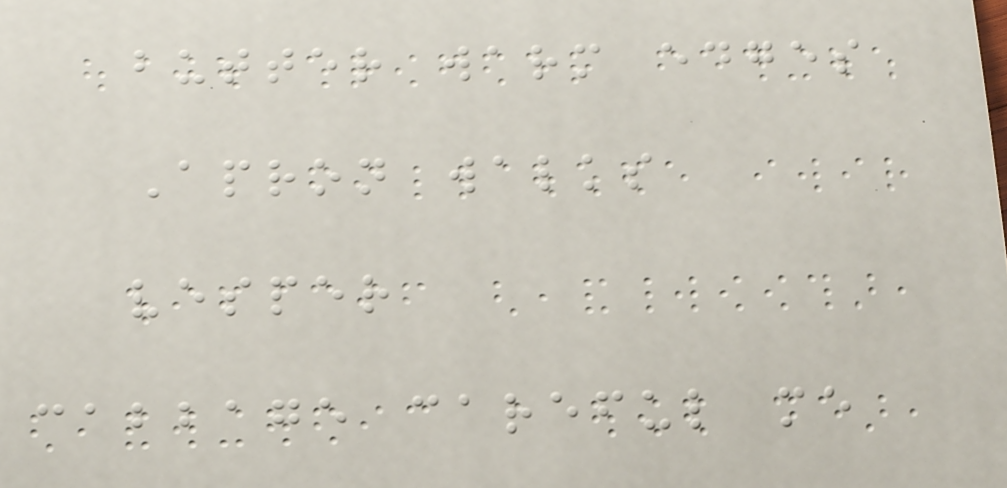butter warm edges
Apron walks
vesper
cabbage careful me
